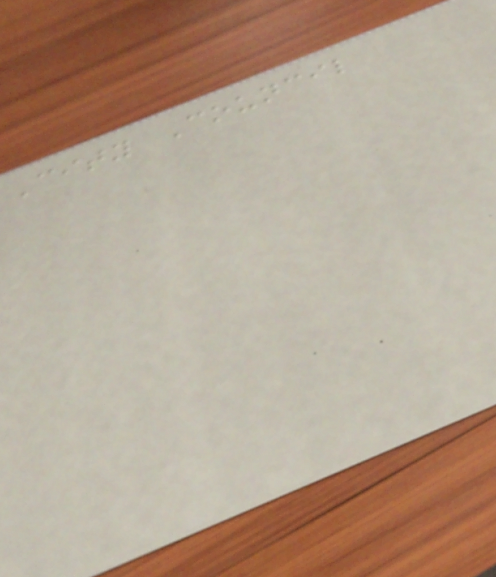City Council
